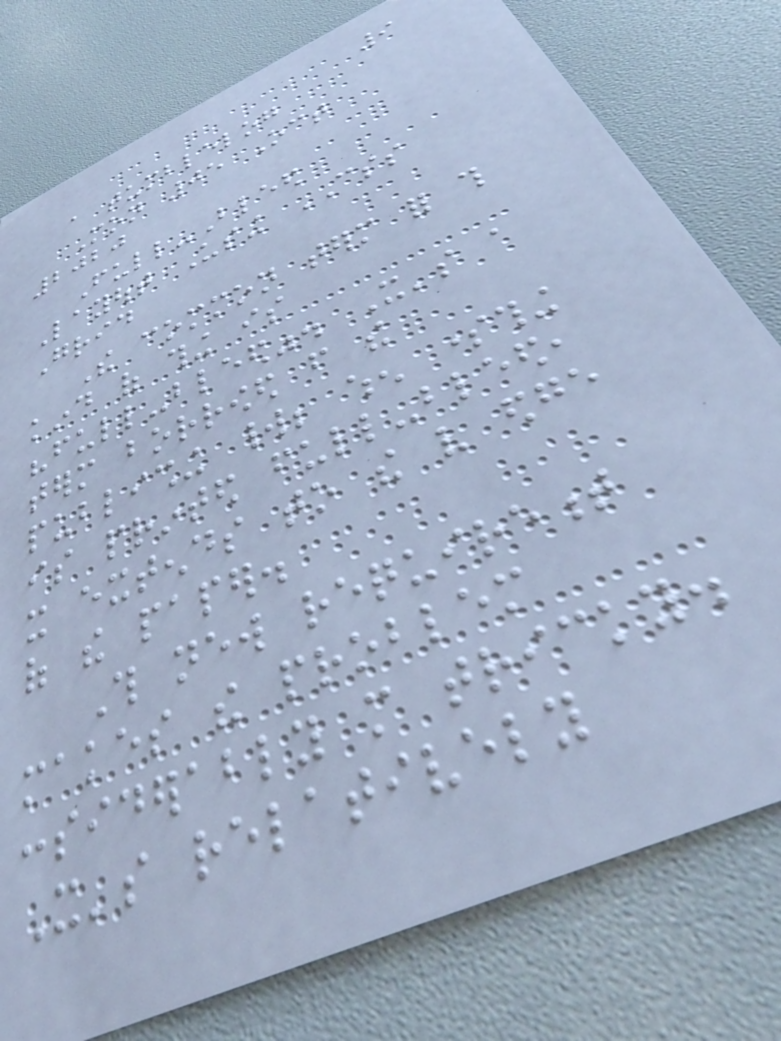9
a tumblelog
Mon 05 Oct
2020
Full-Bleed
Layout Using CSS
Grid
The common term for this
kind of thing is
"full-bleed". It's a
term borrowed from the
publishing world; when something
is printed full-bleed,
it extends to the very edge
of the paper.
This new requirement
makes the problem
considerably more tricky.
It's relatively
